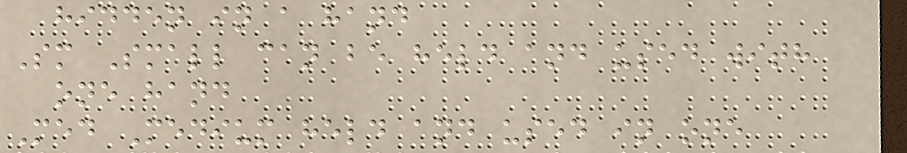hidden in a hand
Sm Small can be held and used with
one hand
Med Medium held and used in one
